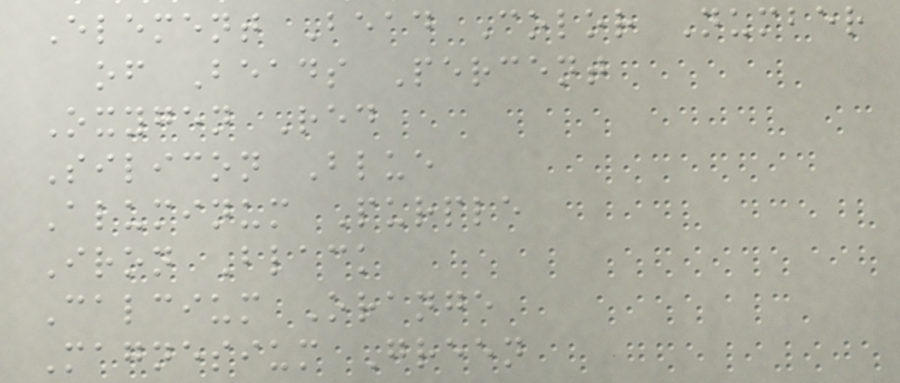Element Bead Color Number
of Beads Percent
Oxygen Red
Silicon Blue
Aluminum Purple
Iron Black
Calcium Orange
Magnesium Green
